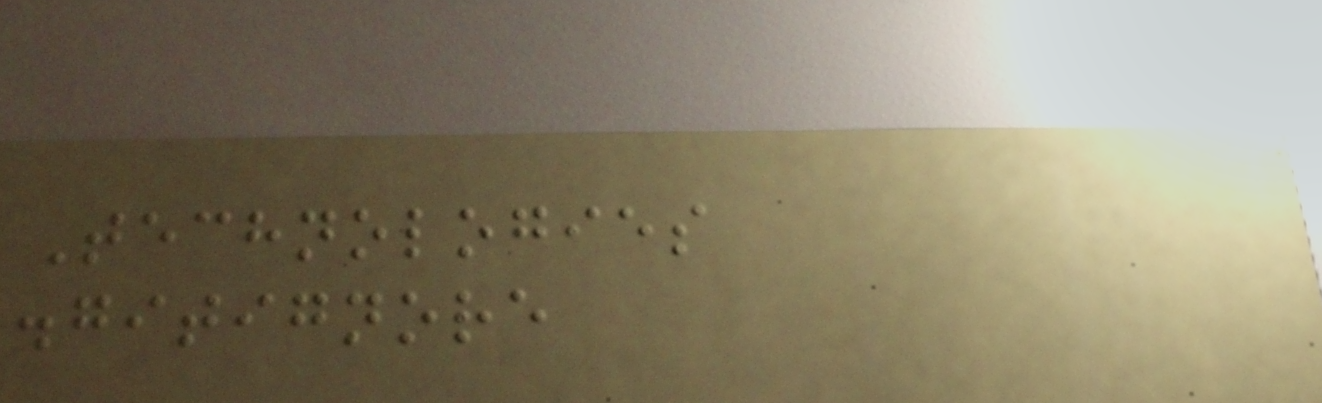Technologies
.gitignore
